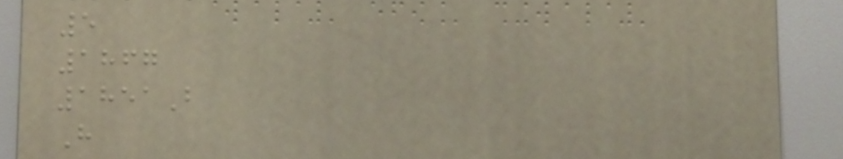5
1867
1851B
H
